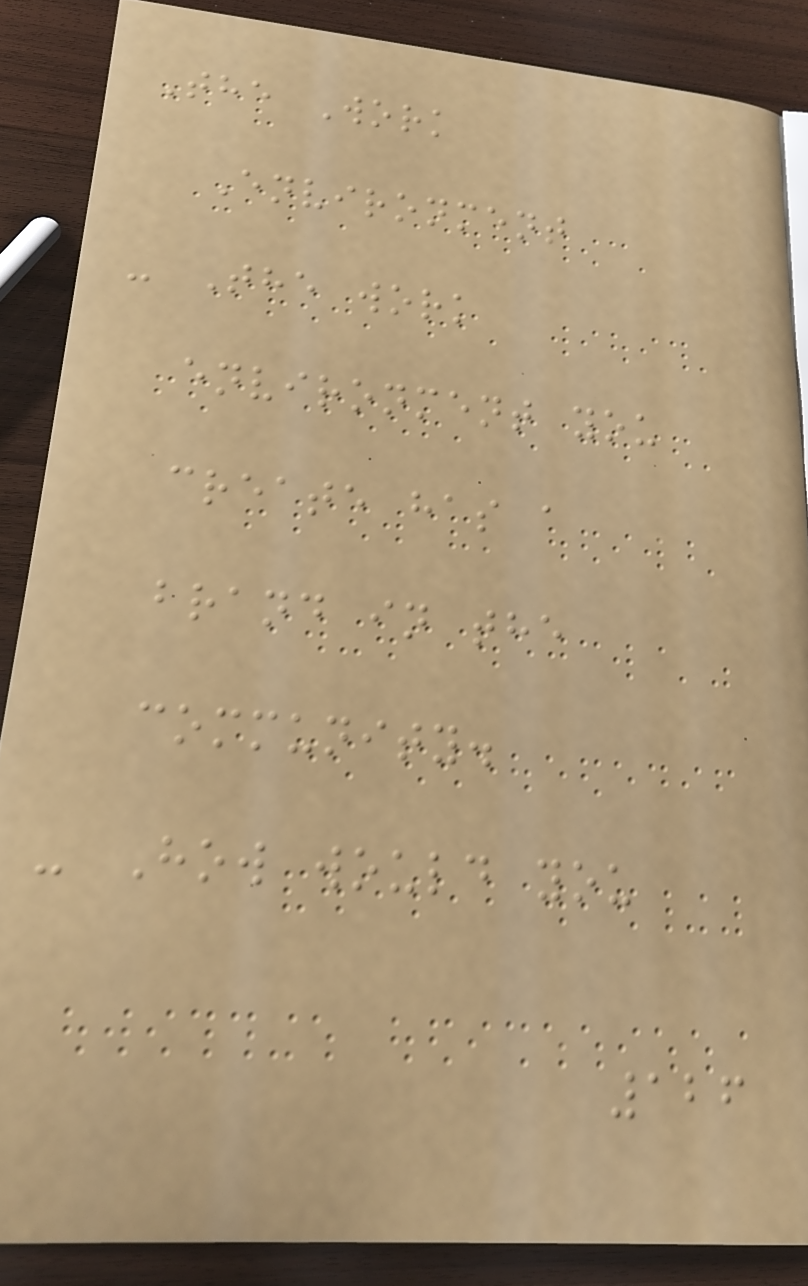The Work
Environment
- The work
environment you
create has a
brand in the
community.
- How would you
126
